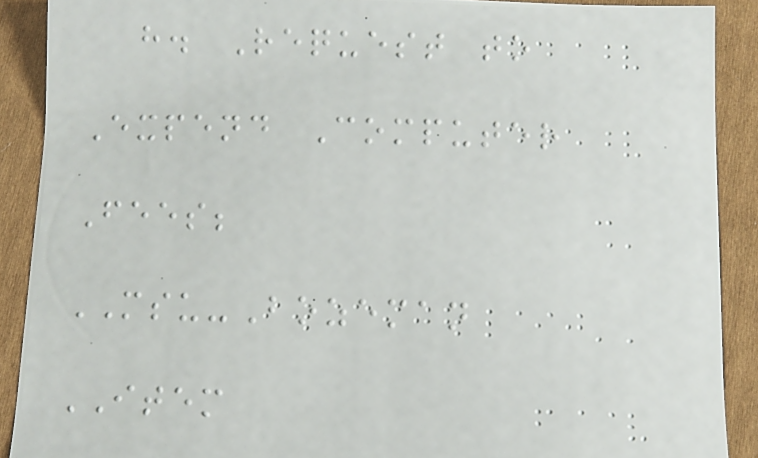h. Request to
Expend Computer
Fees;
MSU-Bozeman
ITEM
